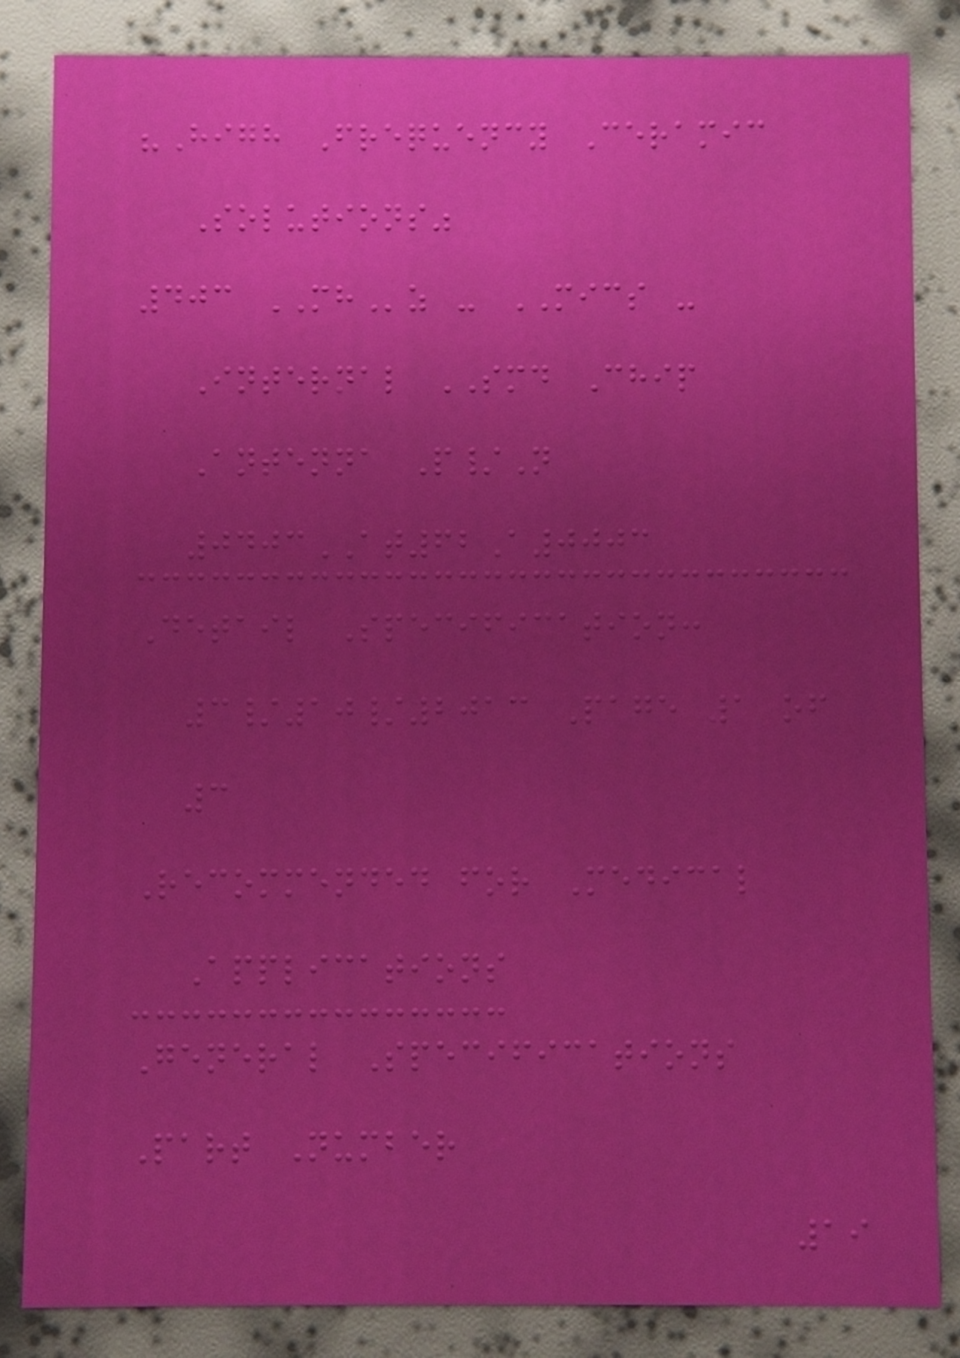"High Frequency Ceramic
Solutions"
403 MHz - MICS -
Internal SMD Chip
Antenna P/N
0403AT62A0003
Detail Specification:
3/10/2013 Page 1 of
3
Recommended for Medical
Applications
General Specifications
Part Number
19
